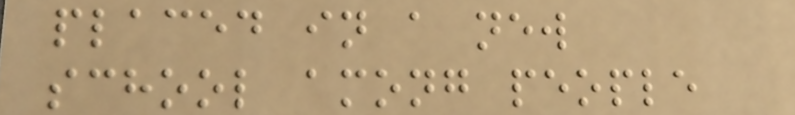placed in a new
school among people
